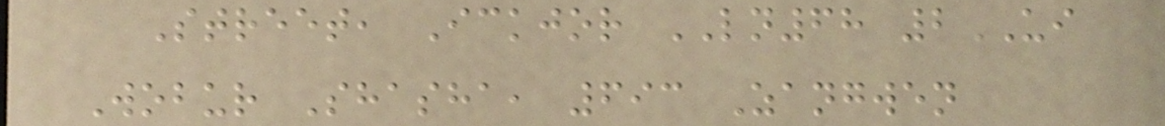Street, Ickjor LN68 2UI
Wobur Shasha, 693 Zangwen
